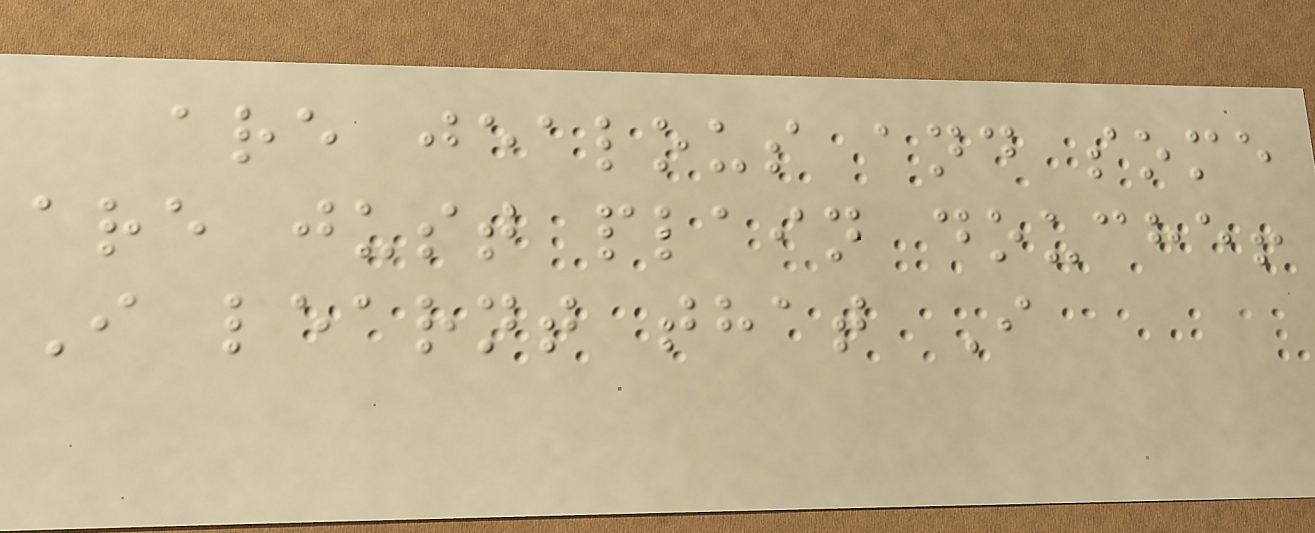are jealous and some
are just plain douche!
I learnt that I
